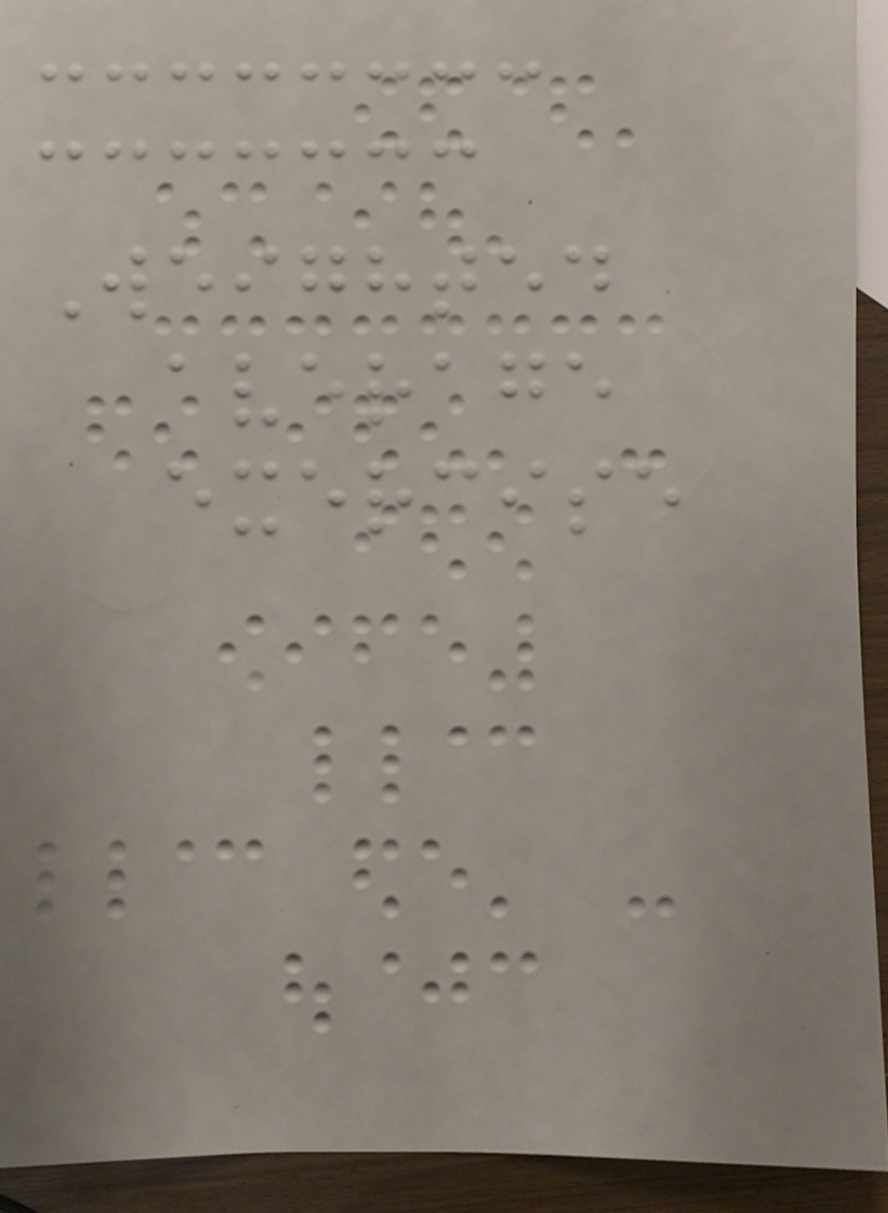Weighted
average
exercise
